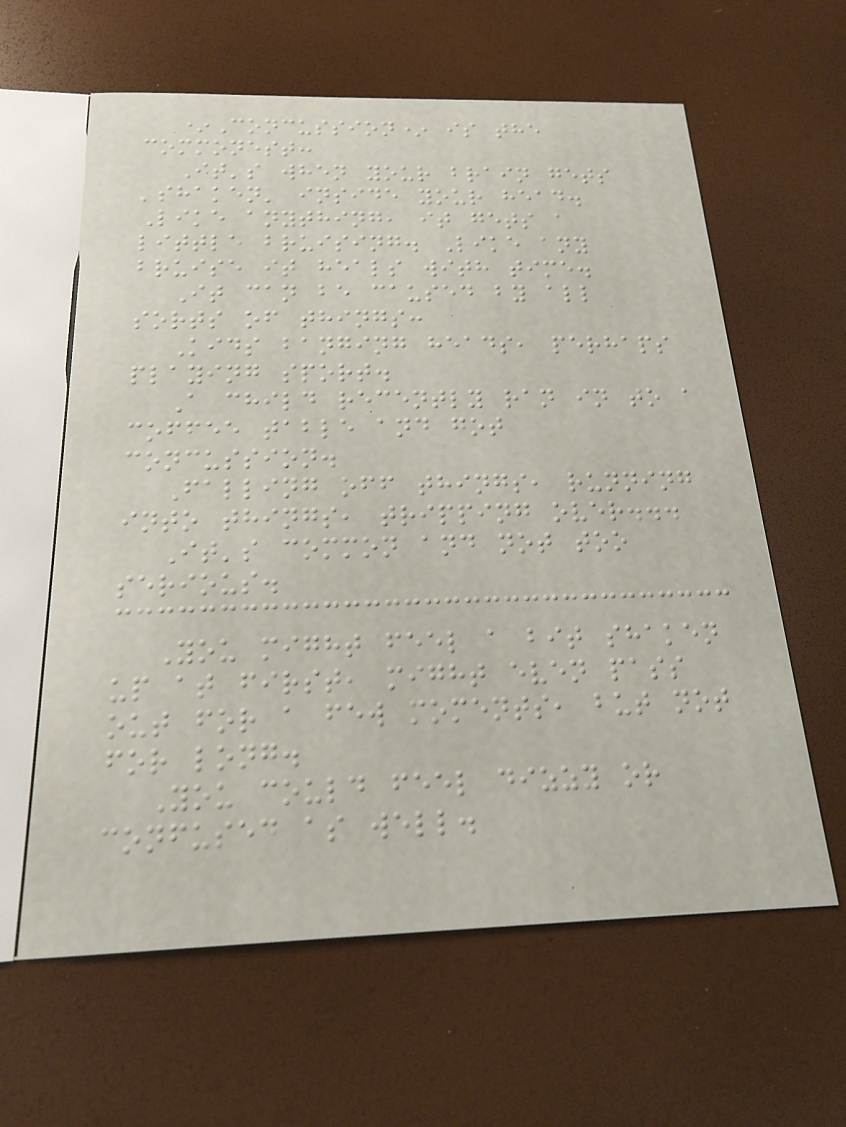*Concussion* is the
commonest:
It's when your brain gets
'shaken' inside your head.
Like anything, it gets a
little bruising. Like any
bruise it heals with time.
It can be caused by all
sorts of things:
Kids banging heads, perhaps
playing sport.
A child recently ran in to a
coffee table and got
concussion.
Falling off things, running
into things, tripping over...
It's common and not too
serious.
You might feel a bit shaken
up at first, might even pass
out for a few moments, but not
for long.
You could feel dizzy or
confused as well.
